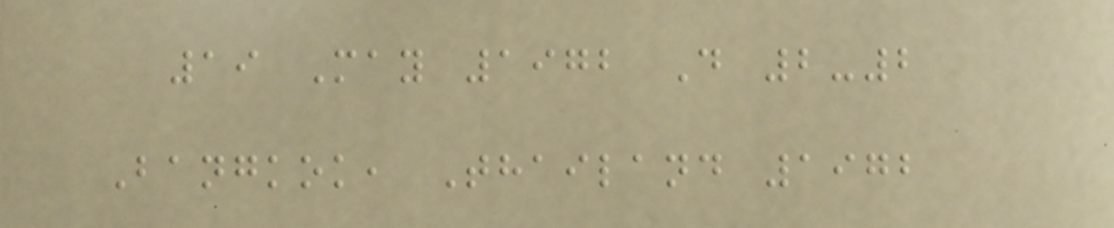19 May 1972 D 2-2
Bangkok, Thailand 1972
